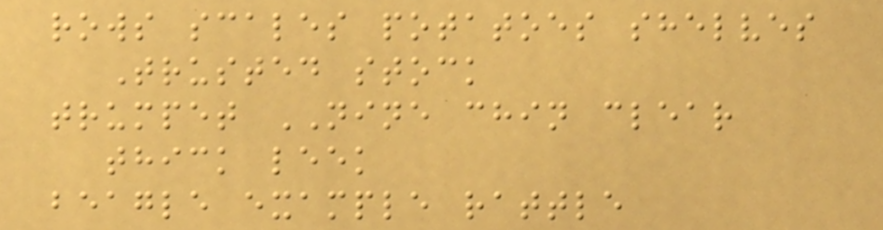rows scales potatoes shelves
Trusted stock
trumpet NINE chin clear
thick leek
beagle example rattle
